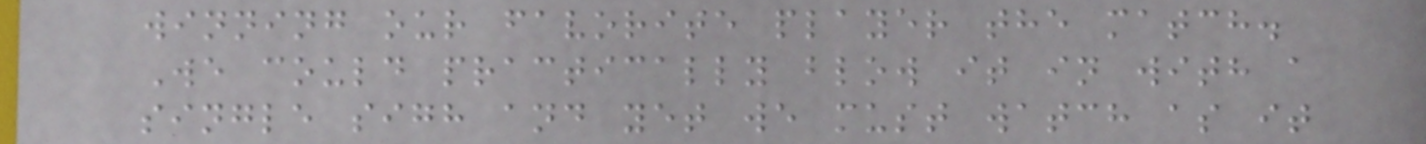winning our favorite player the match.
We could practically blow it in with a
single sigh and yet we must watch as it
